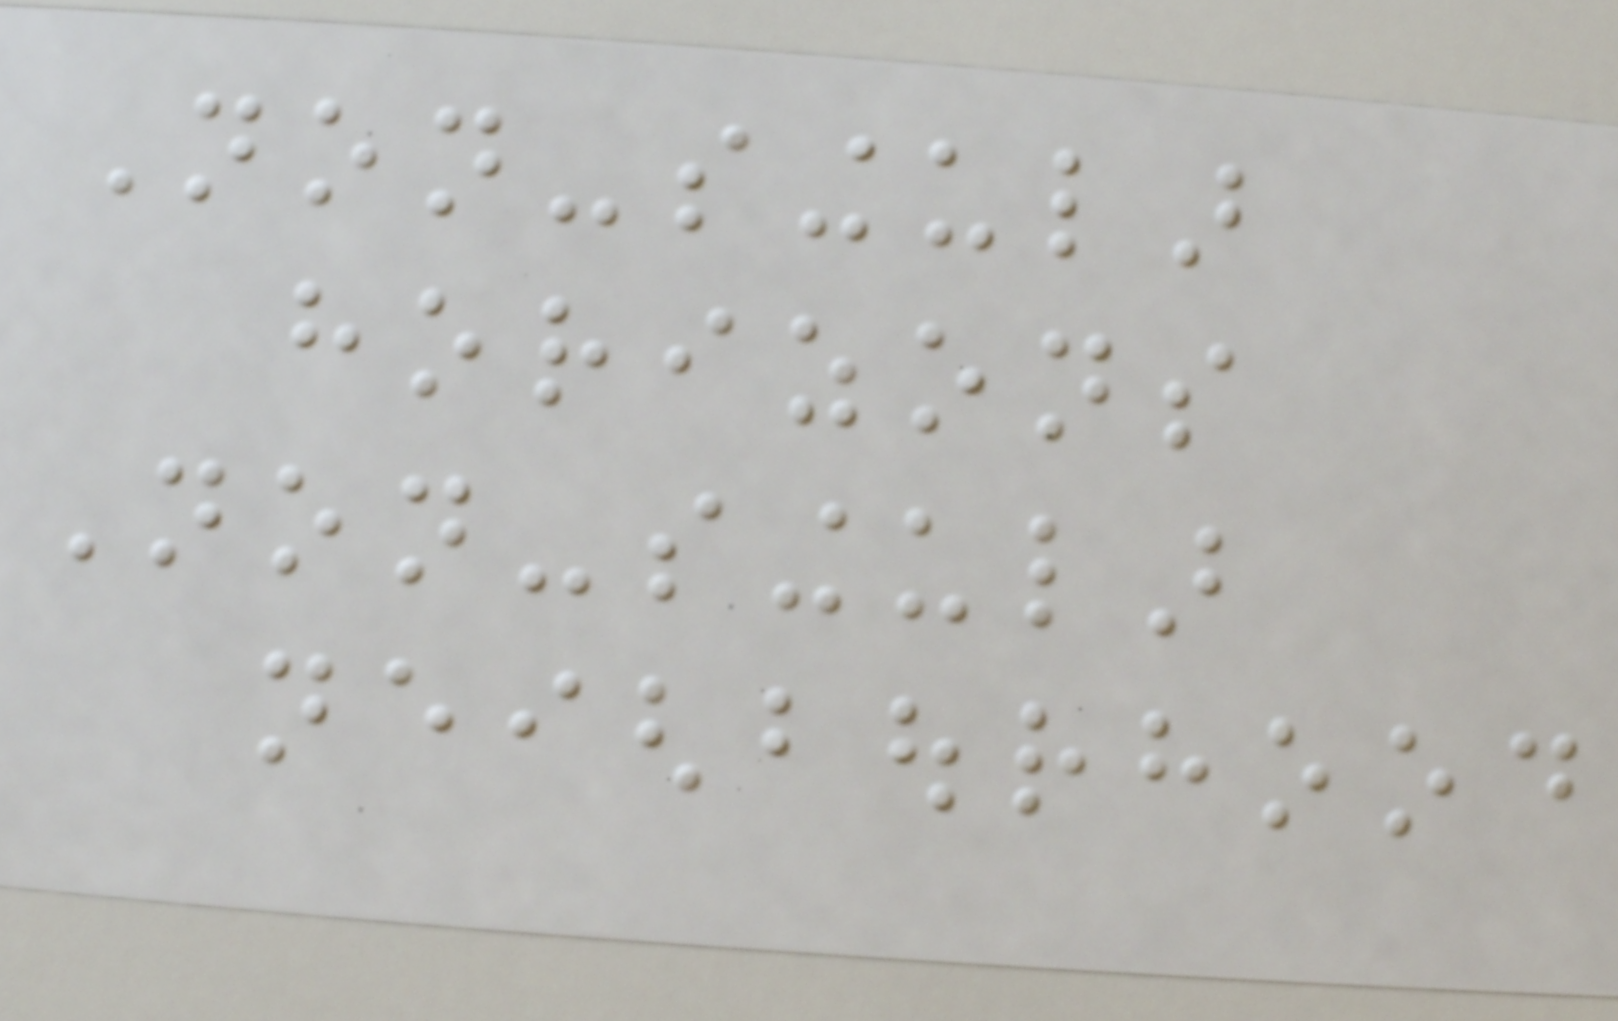Non-singular
horizons
Non-singular
neighbourhood
